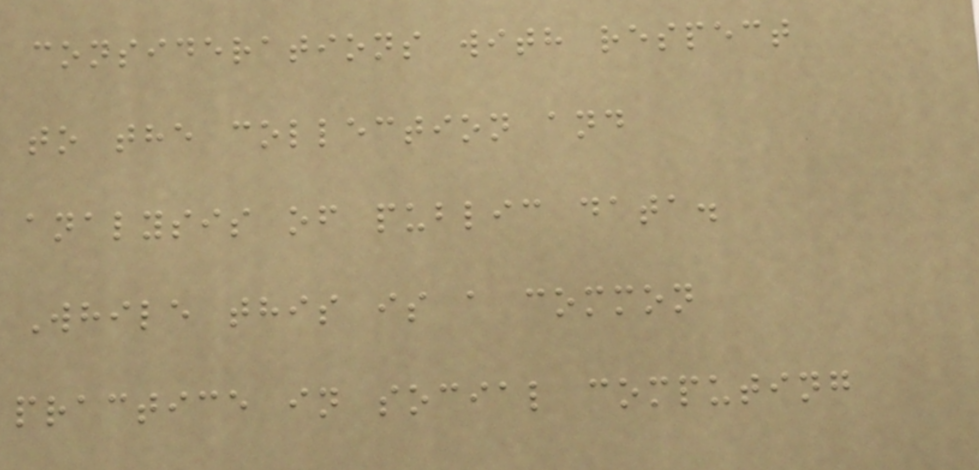considerations with respect
to the collection and
analysis of public data.
While this is a common
practice in social computing
